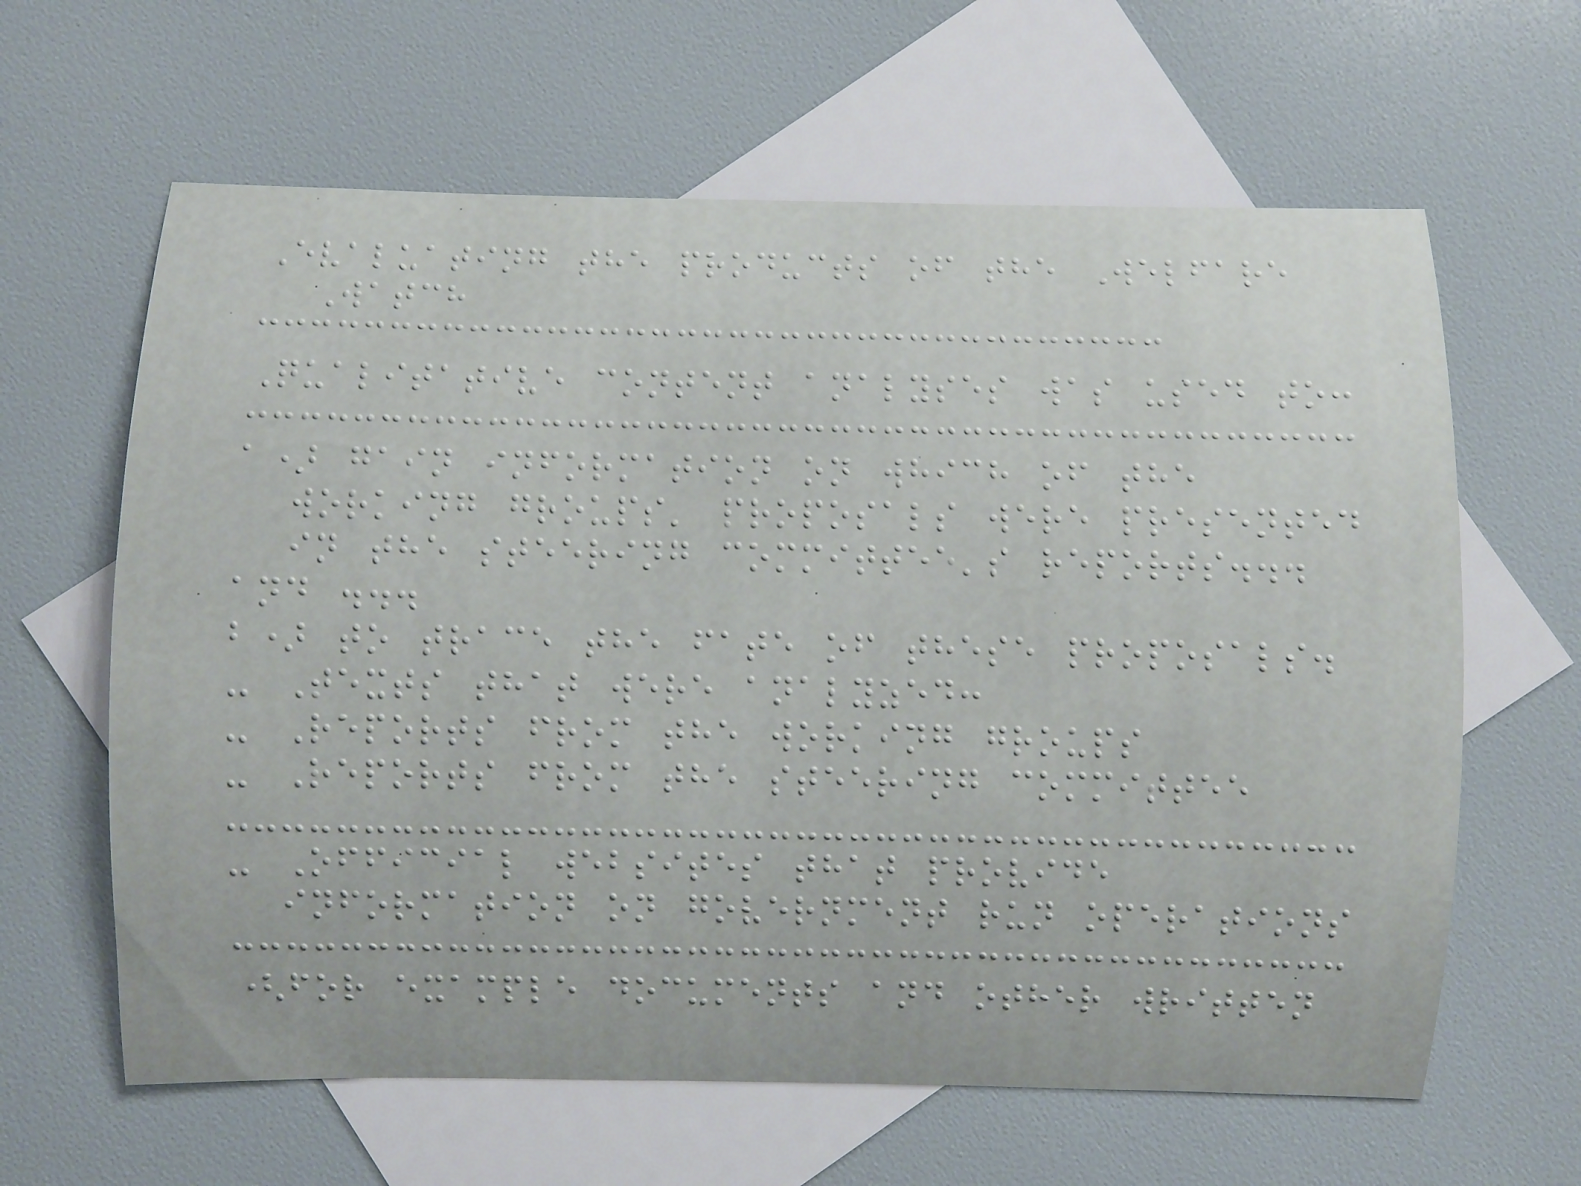Evaluating the products of the Welfare
Watch
Qualitative content analyses was used to:
a) gain information on which of the
working groups' proposals were presented
in the steering committee's reports...
and ...
b) to trace the fate of these proposals.
- Texts that were analyzed:
- Reports from the working groups
- Reports from the steering committee
- Official websites that provide
information on government run operations
(for example documents and other written
